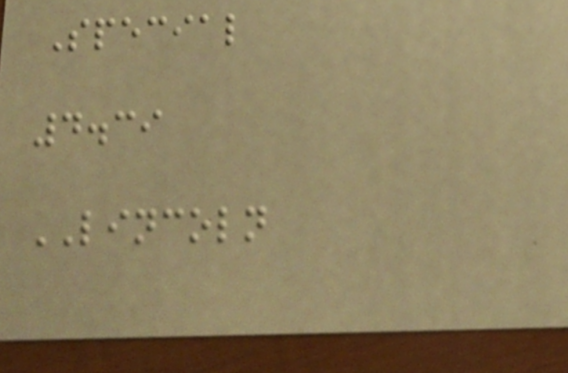Special
4.39
LINCOLN
